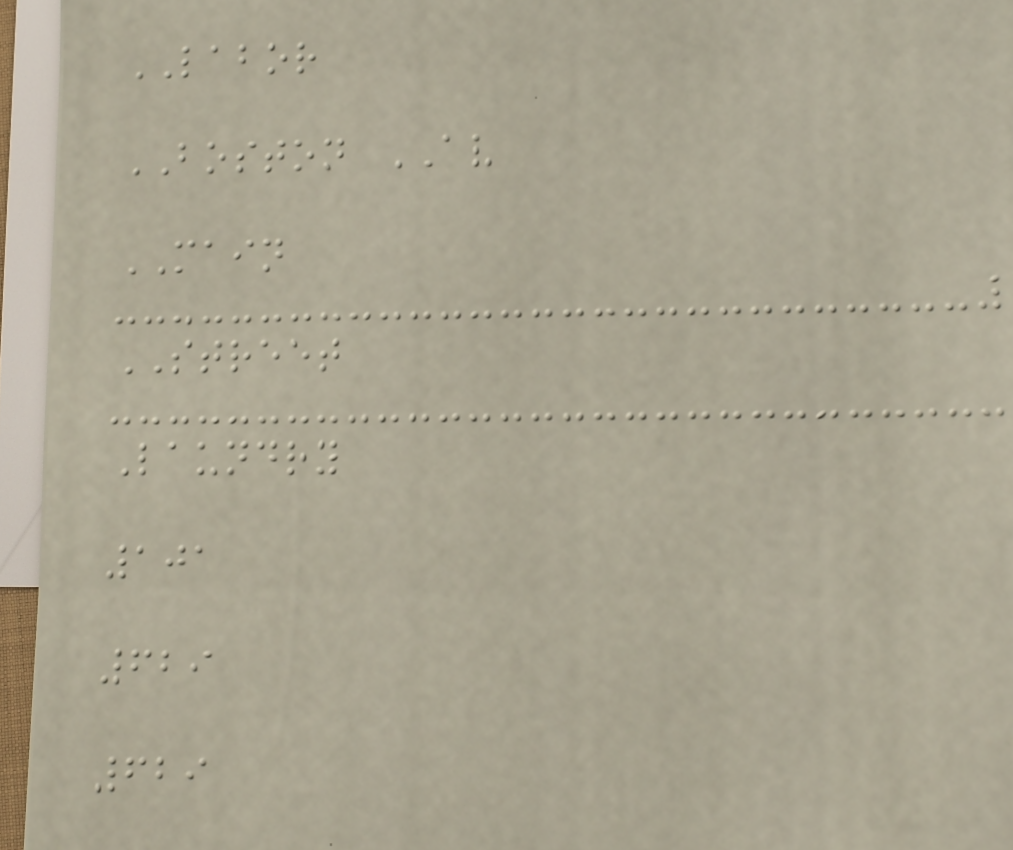LABOR
BOSTON AV
MAIN
STREET
Laundry
101
629
629
